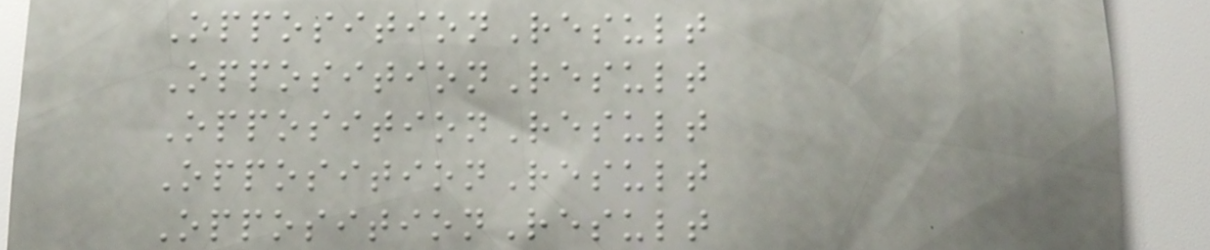OppositionResult
OppositionResult
OppositionResult
OppositionResult
OppositionResult
